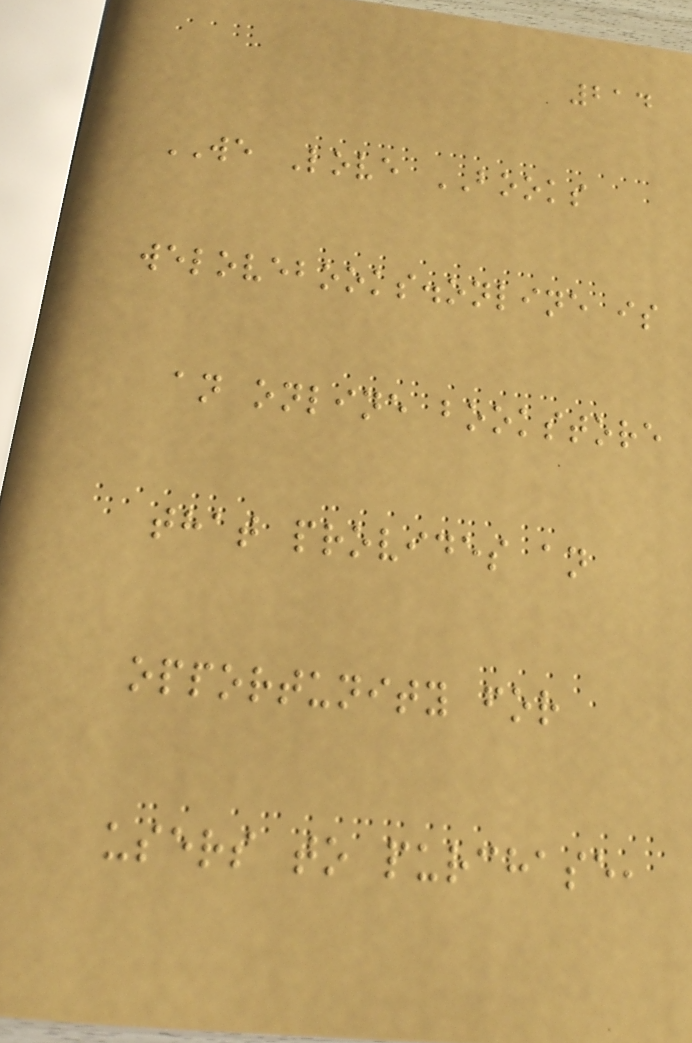214
WE Love BOOKS
welovebooks.online is
an online bookstore
that provides an
opportunity for
users to purchase,
